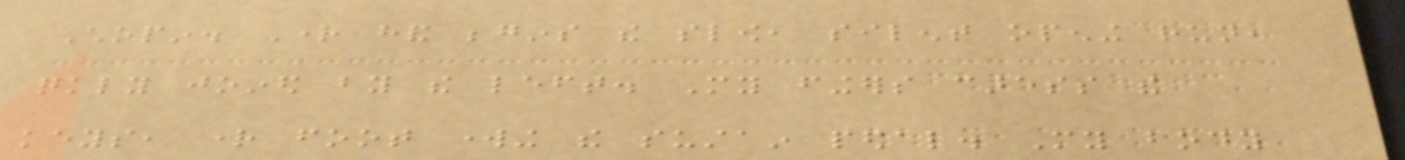Chopin. Right hand begins the slow, silent opening run,
quickly joined by the left. My fingers caress the
keys, right foot working the sustain pedal. My body
